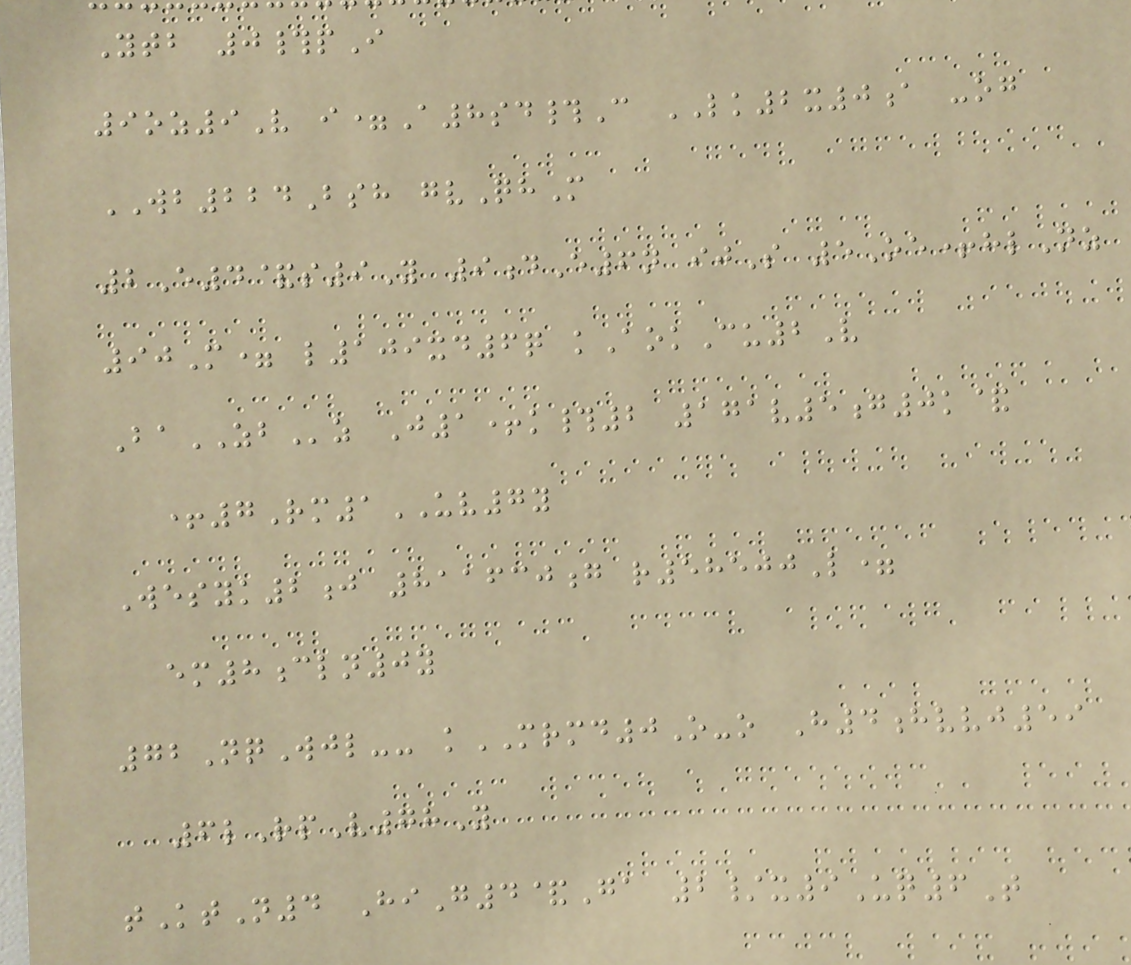Ytb 0#pI
9oz9V i=A8sd#C LK2x0a -og
WB224Bsh gvQhM
2E4&s9Y 9dE6n ijS 5Oe+hlNz
90M= l109xd6q kAokCu2V
BaZBz J1+k#2 171v5g0k&
+7Rm1UV7y
Wesyk2j 811630g r58500L=
em8cln0y
72NqWjl-- kMRMD0O-o H4hvvj59
6lRpV78Y
tKtN4 HiG4&Ga 2/x9Uq6T
